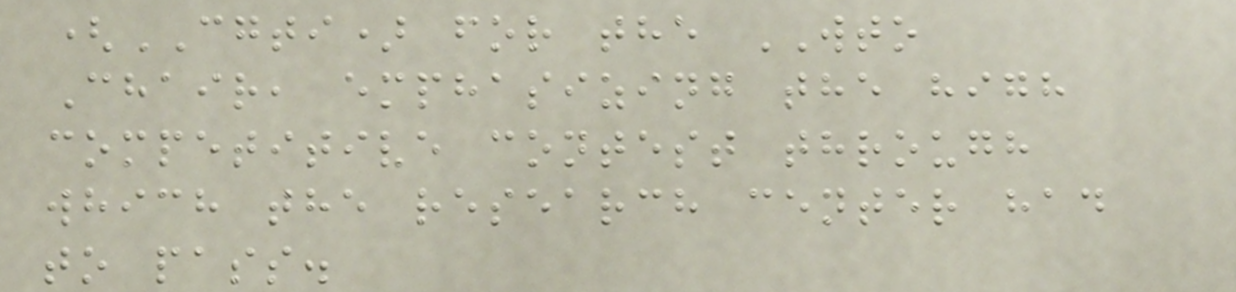(CGTI) for the WTO
Chair, emphasizing the high
competitive contest through
which the research center had
to pass.
